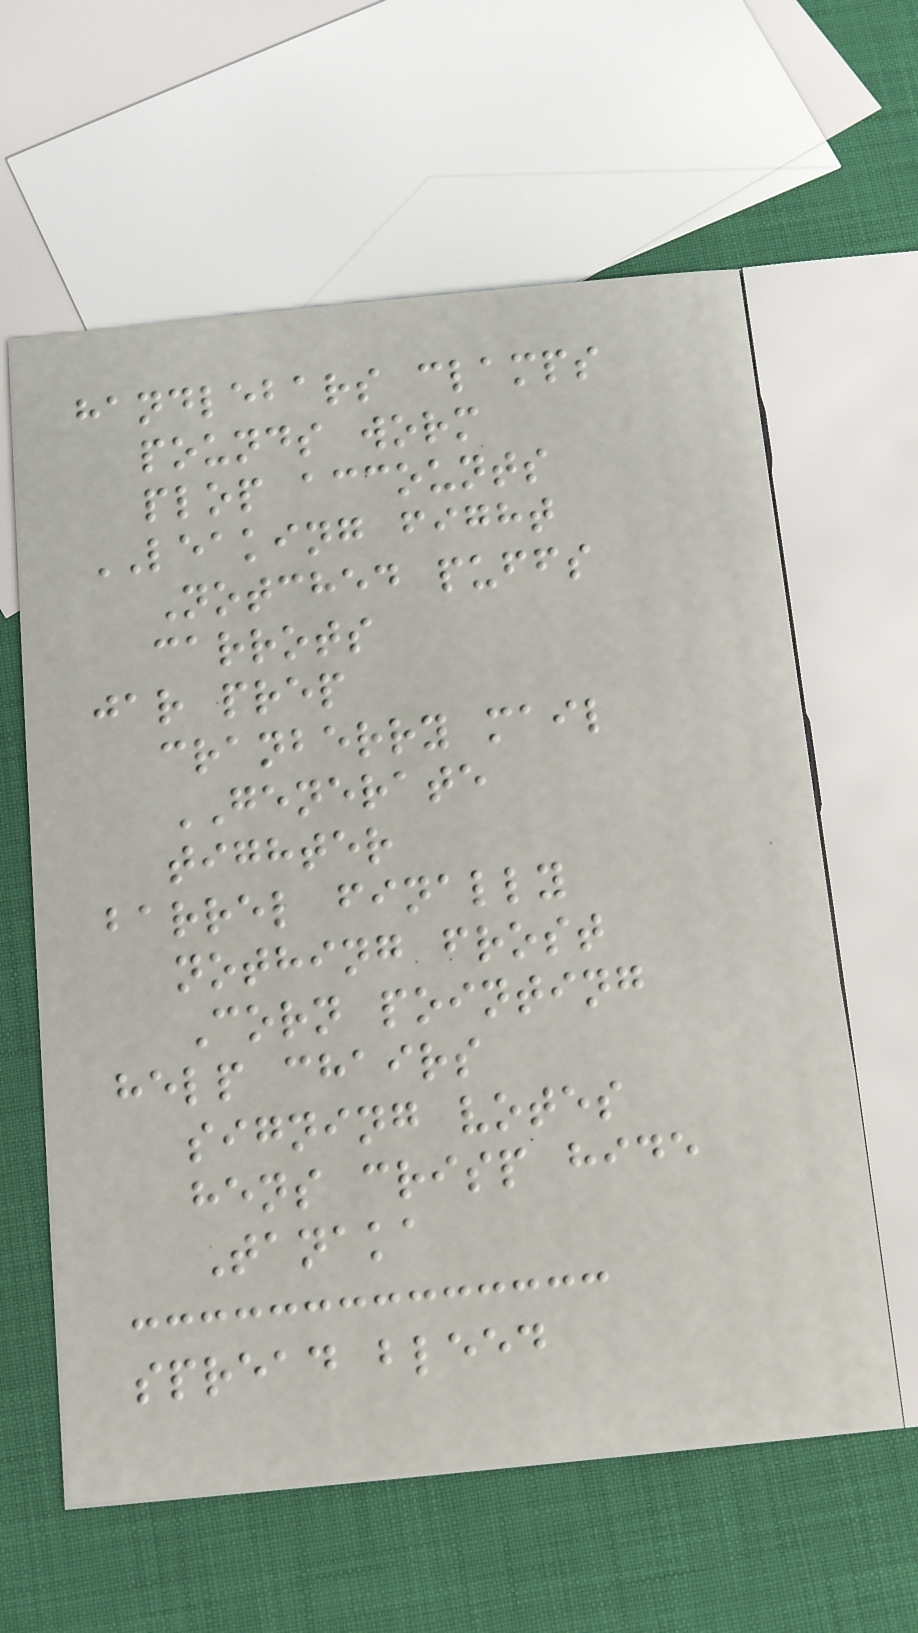handlebars clamps
pounds worm
plop accounts
LEAKING fight
Notched puffs
carrots
jar prep
cranberry mail
GENERATE
tighter
barrel finally
nothing frost
Corn pointing
help chairs
signing votes
hens crisp hide
Tanaka
spread bleed
